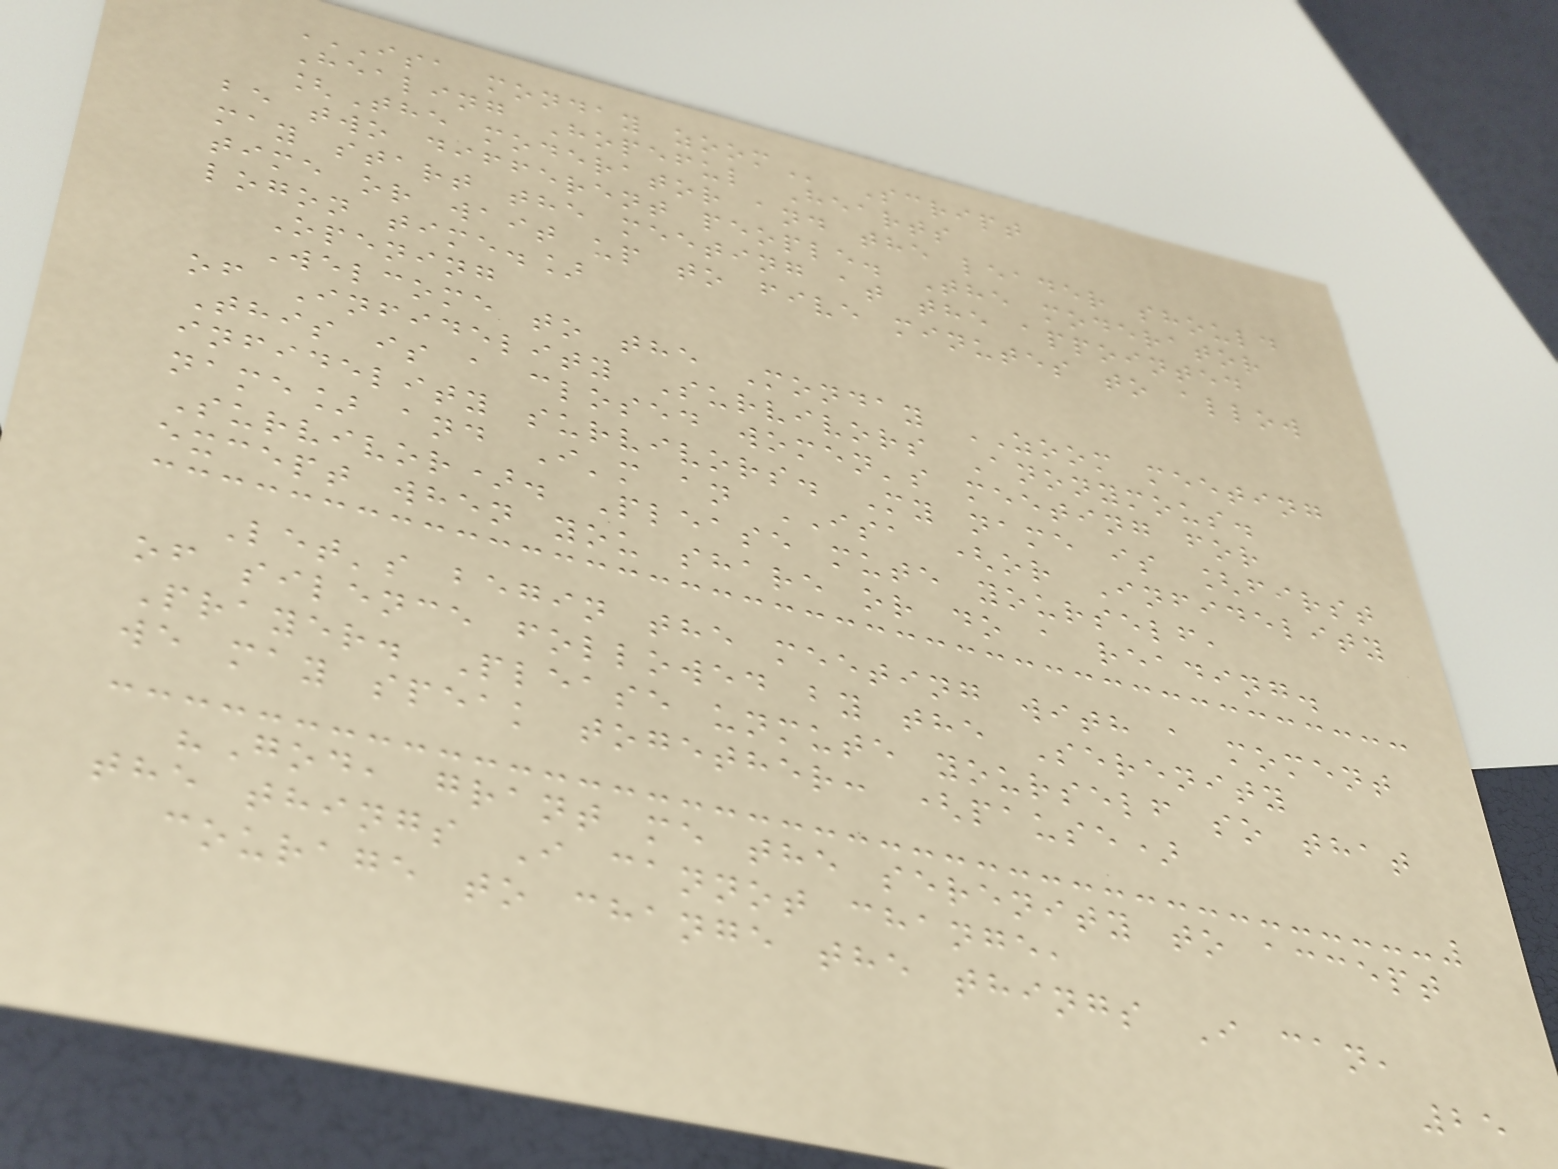ISA MONDAY ZOOM Script
Healing Hopeful Hearts
[The moderator and the leader should
be two different people. The moderator
may start the meeting at the appointed
time or wait up to five minutes to allow
logon time.]
Opening
Welcome to the Monday ZOOM meeting
of Infidelity Survivors Anonymous.
This is a closed women's meeting for
infidelity survivors. My name is [first
name] and I'm an ISA (or Infidelity
Survivor). Please mute yourself,
except when you share or do a reading.
Let's begin the meeting with a moment
of silence followed by the Serenity
Prayer. Please unmute yourself so that
we may speak together: (pause)
"God, grant me the serenity to accept
the things I cannot change,
courage to change the things I can,
25
